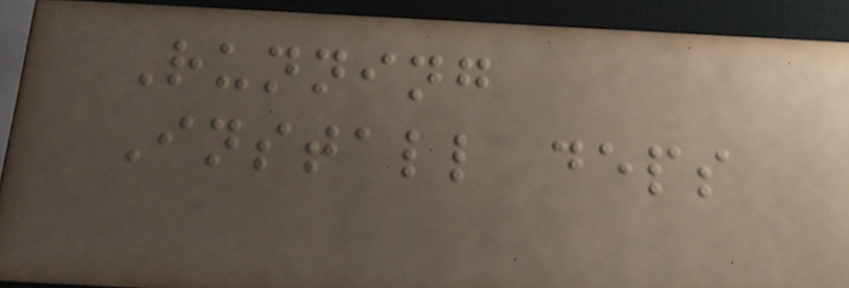Running
Install deps
